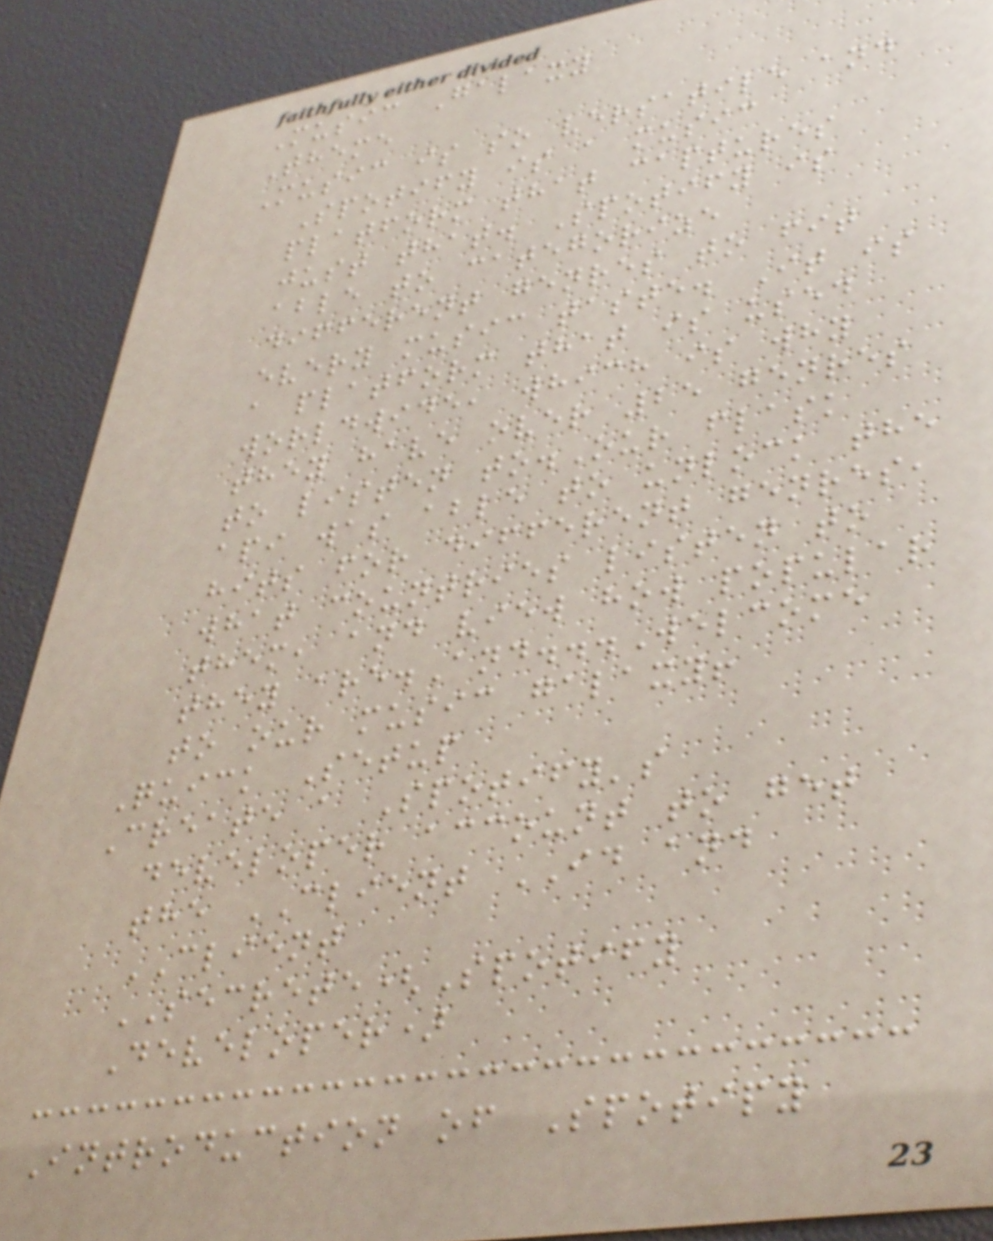Music Galaxy
Theme
Music is so versatile and
Spotify is a music
platform that captures
just that. Spotify is
able to categorize
different genres to fit
every music taste. It is
a platform that is used
worldwide, which is why
they have over 25 genres
to listen to.Our flask
api was able to unlock the
hits for different genres,
what countries listen to
them, and view how popular
they are.And...Welcome
to our music galaxy!
Quick Setup
Create a Spotify's
developer account to get
the CLIENT ID and
CLIENT
SECRETE(Spotify
Developer)
Introduction of Spotipy
